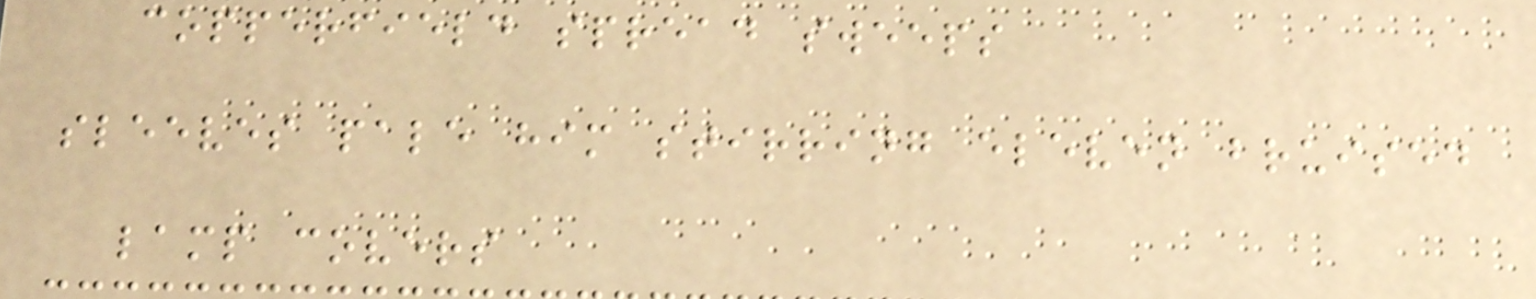copperfield spread sweeps
sleeves pale him stirring eleven bruised
lamp covers
